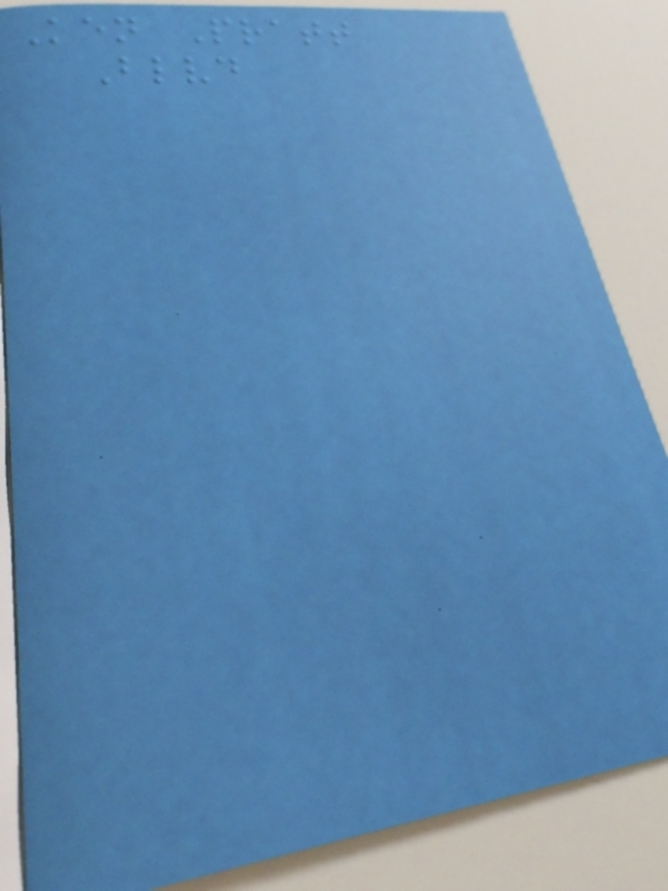Ken Pratt
Blvd
